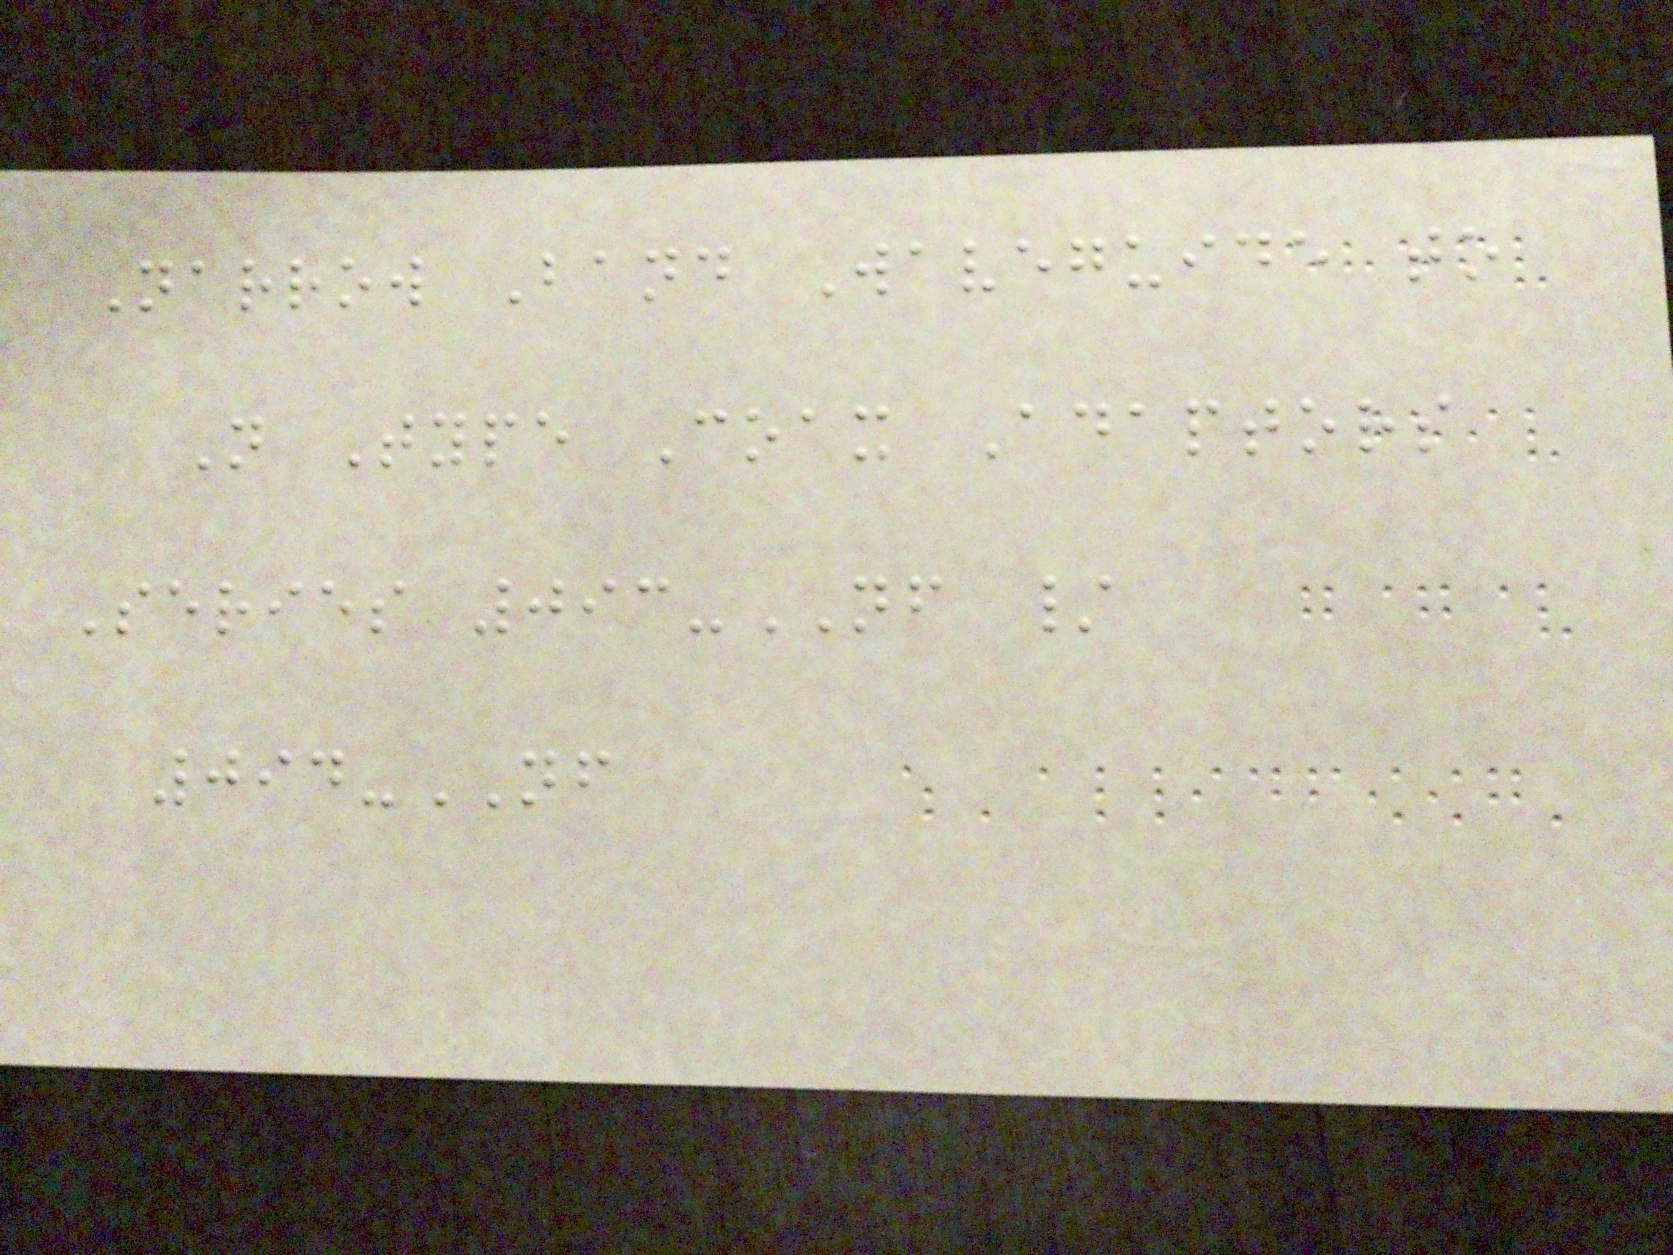Narrow Band Waveguide to
N Type Coax Adaptors
Series 093-NF /
094-NF
